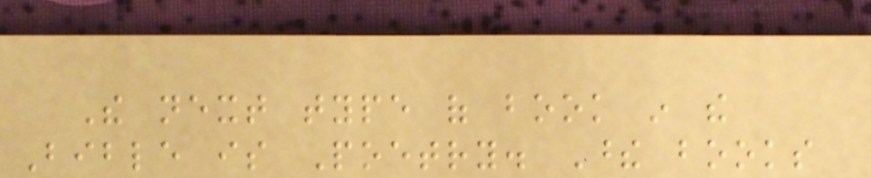The next type of book in the
Bible is Poetry. These books
